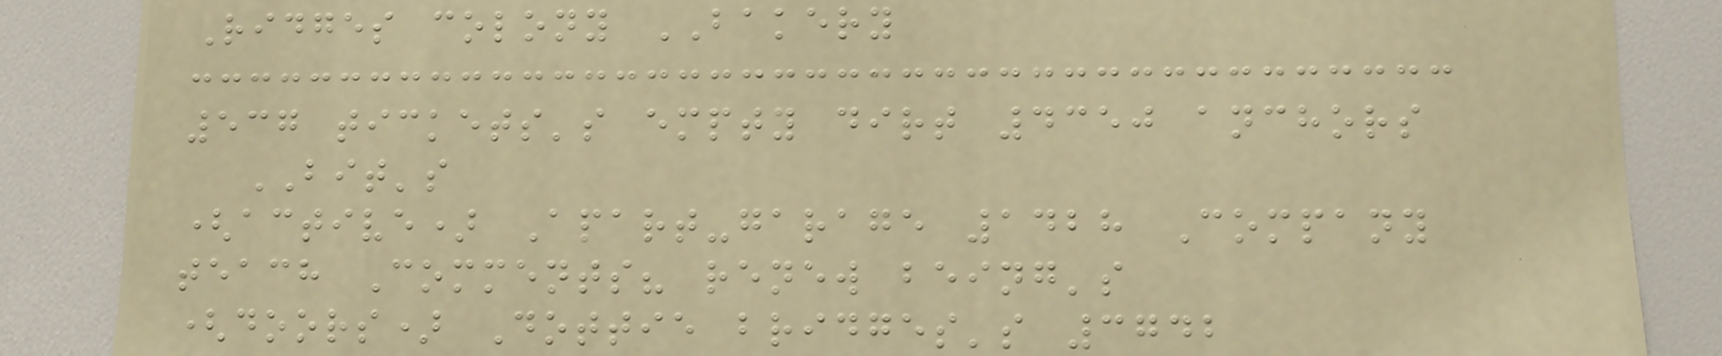Ridges colony BAKERY
537 tickets's empty dirt 4350 anchors
BIT's
(active) Apart-garage 1428 Company
teach Comments? renew being's
(doors) Dottie bridges's 3742
